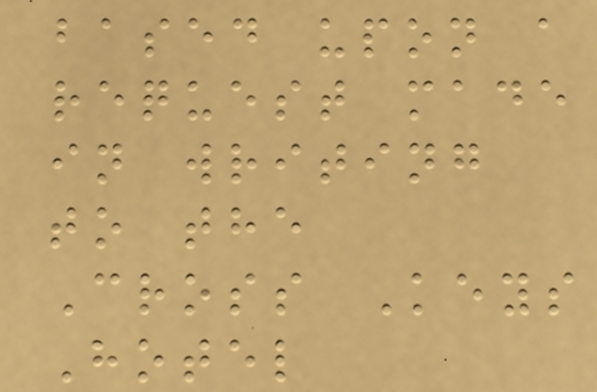based upon a
request made
in writing
to the
Cross Keys
Hotel
